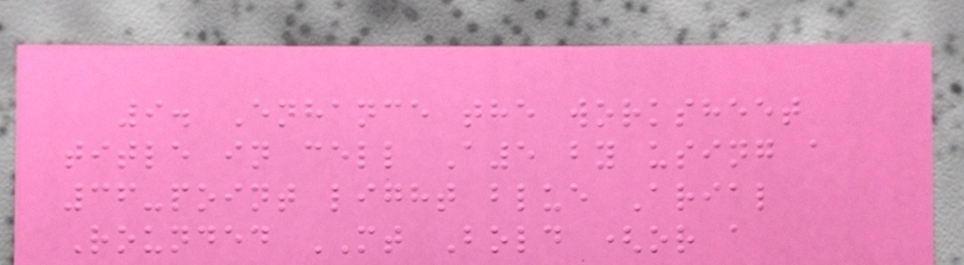9. Enhance the worksheet
title in cell A5 by using a
36-point light blue Arial
Rounded MT Bold (or a
